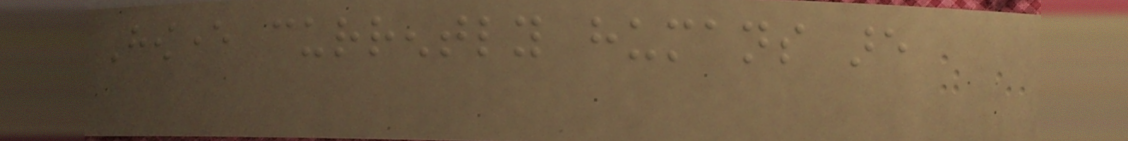However currently humans are
